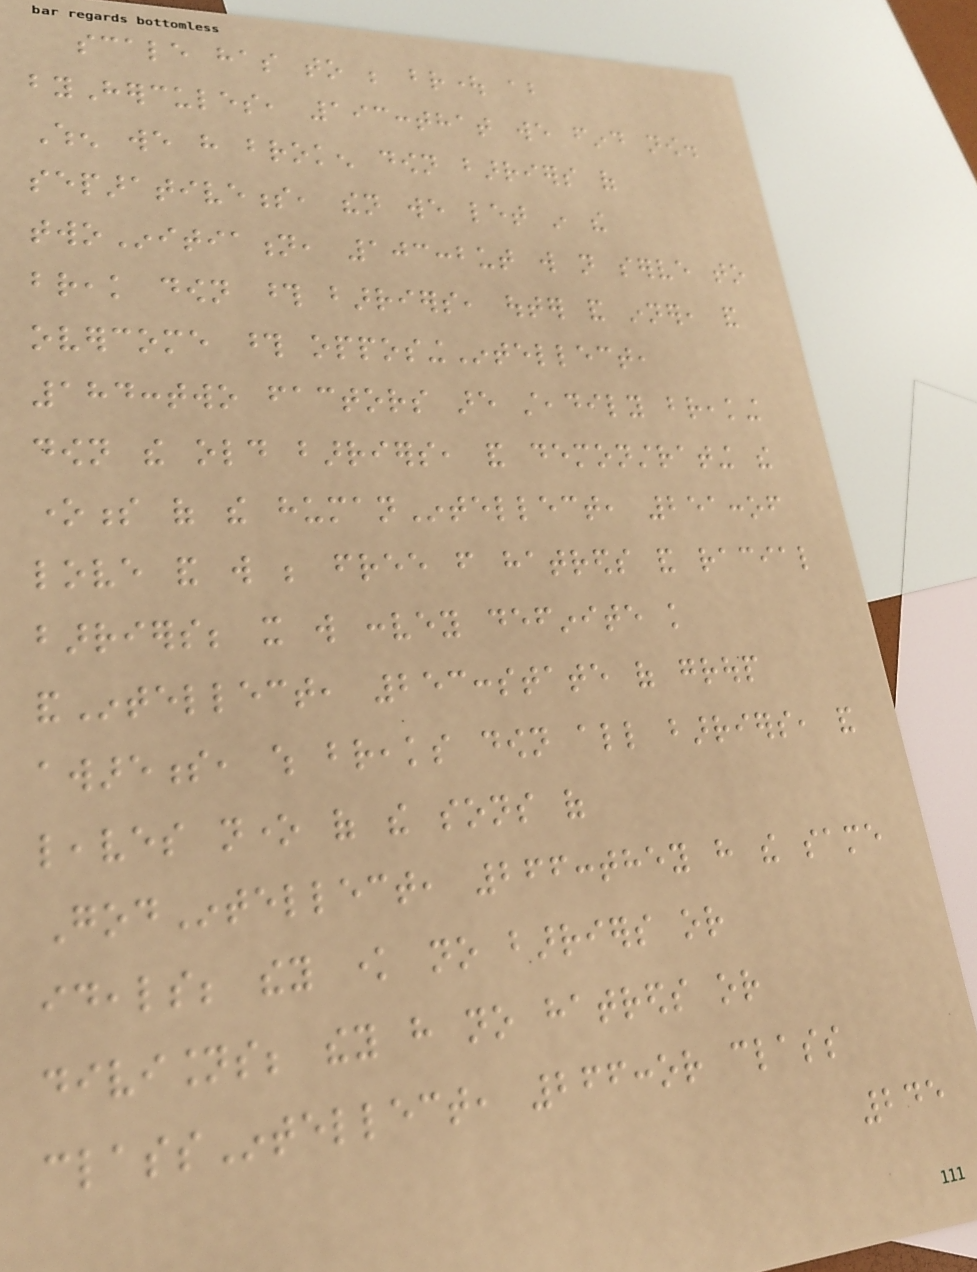scale has to be brought about
byHercules, 193:that we find now.
When we have broken down barriers of
separativeness, then we let in the
twoInitiation, 103:but will not serve to
break down those barriers, outer and inner, and
overcome those opposingIntellect,
184:two factors are steadily breaking
down the old barriers, and demonstrating the
oneness of the humanIntellect, 251:of
love and will be free from hatreds and racial
barriers; it will convey definite knowledge
andIntellect, 253:state of group
awareness, which breaks down all barriers, and
leaves none of the sons of
GodIntellect, 266:they have the same
ideals; they know no barriers or
divisions; they have no hatreds or
classIntellect, 266:or class
245
